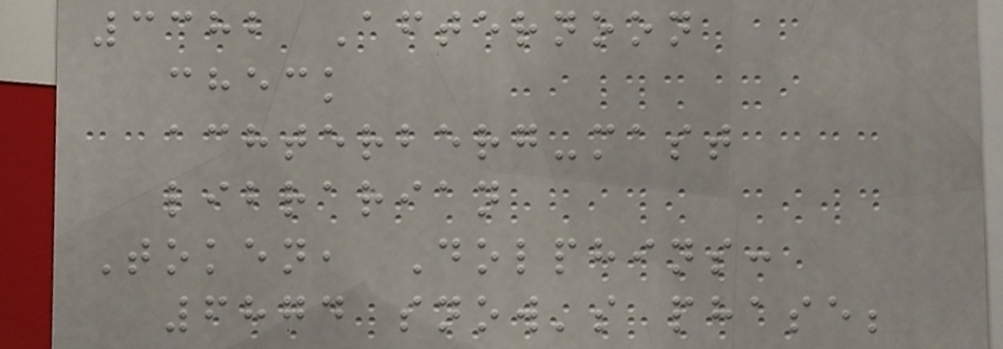3382 Afternoon
check
achterberg-mast
librarian
Token, Dolphins:
6874 snow's phase;
